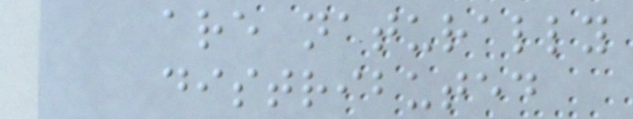are naturally
distributed
